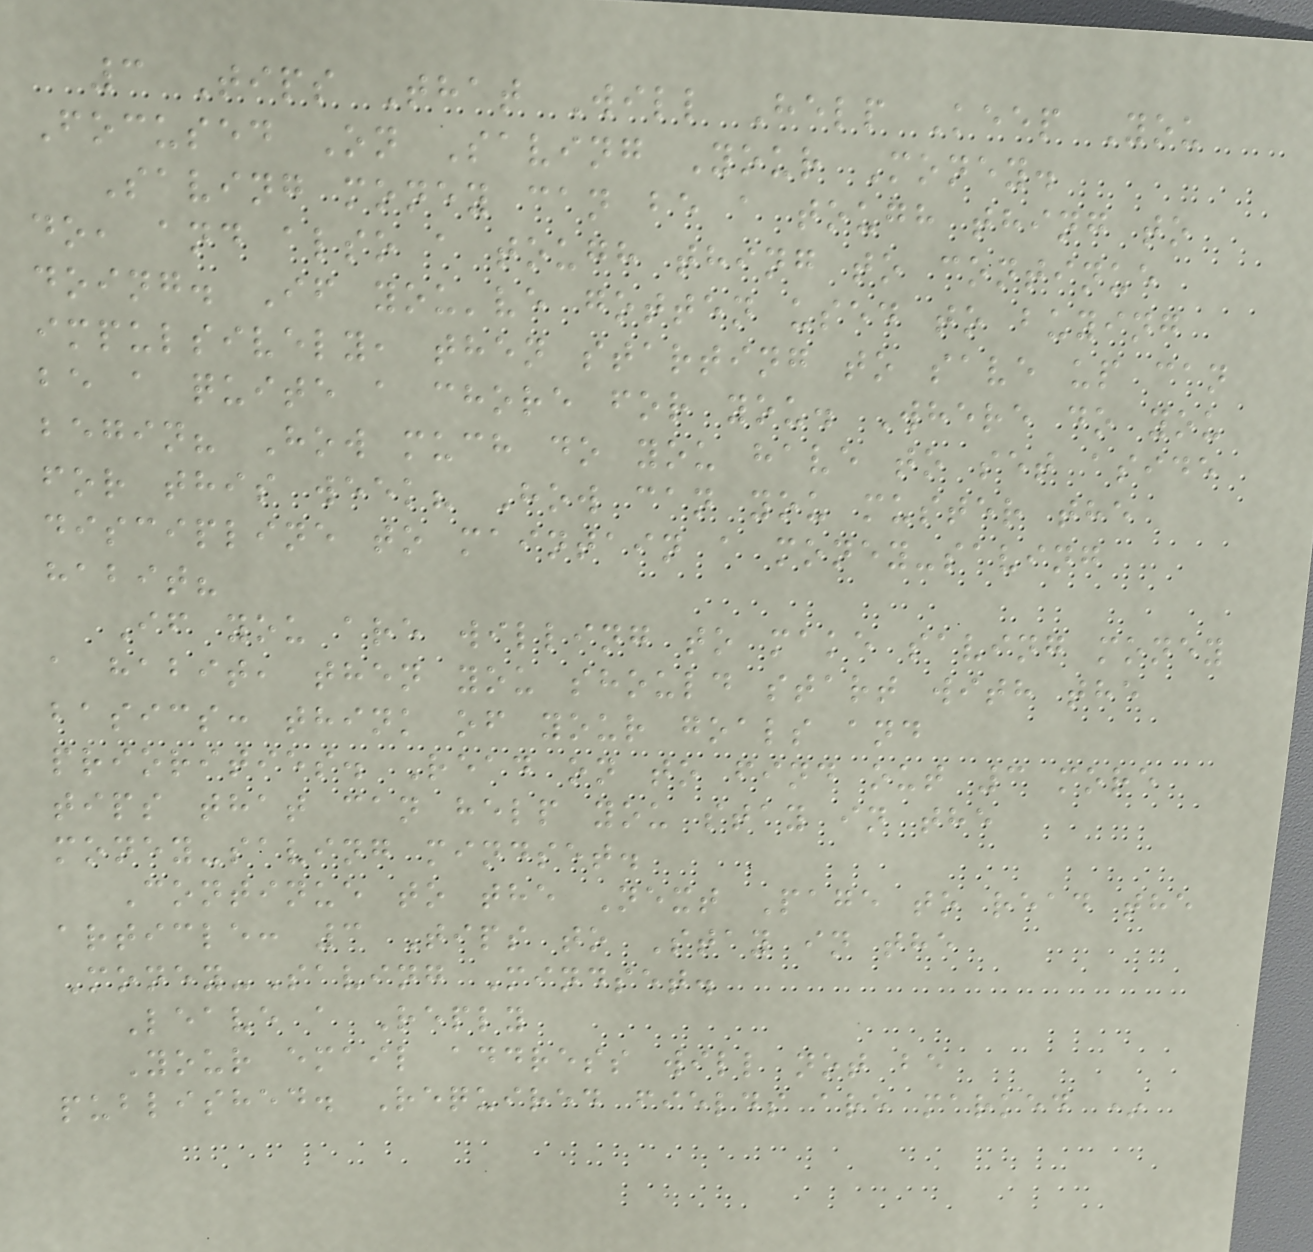3 Tips That Will Help Keep You
Focused On Saving Your Money.
Saving money can be a tough thing to
do, and also a tough thing to continue
doing. If you've gotten used to buying
impulsively, then starting to save up can
be a quite a chore for you. Where do you
begin? How much do you have to set aside
for this week? How can you muster the
discipline to maintain a money-saving
habit?
If you are willing to make saving money
a habit, then you should start with the
basics: think of your goals and
priorities. Read on to find out 3 more
tips that can help you stay in the
money-saving mindset.
Continue to the Next Page to read the
article: 3 Tips to Stay in the
Money-Saving Mindset.
Leave a Reply
Your email address will not be
published. Required fields are marked *
